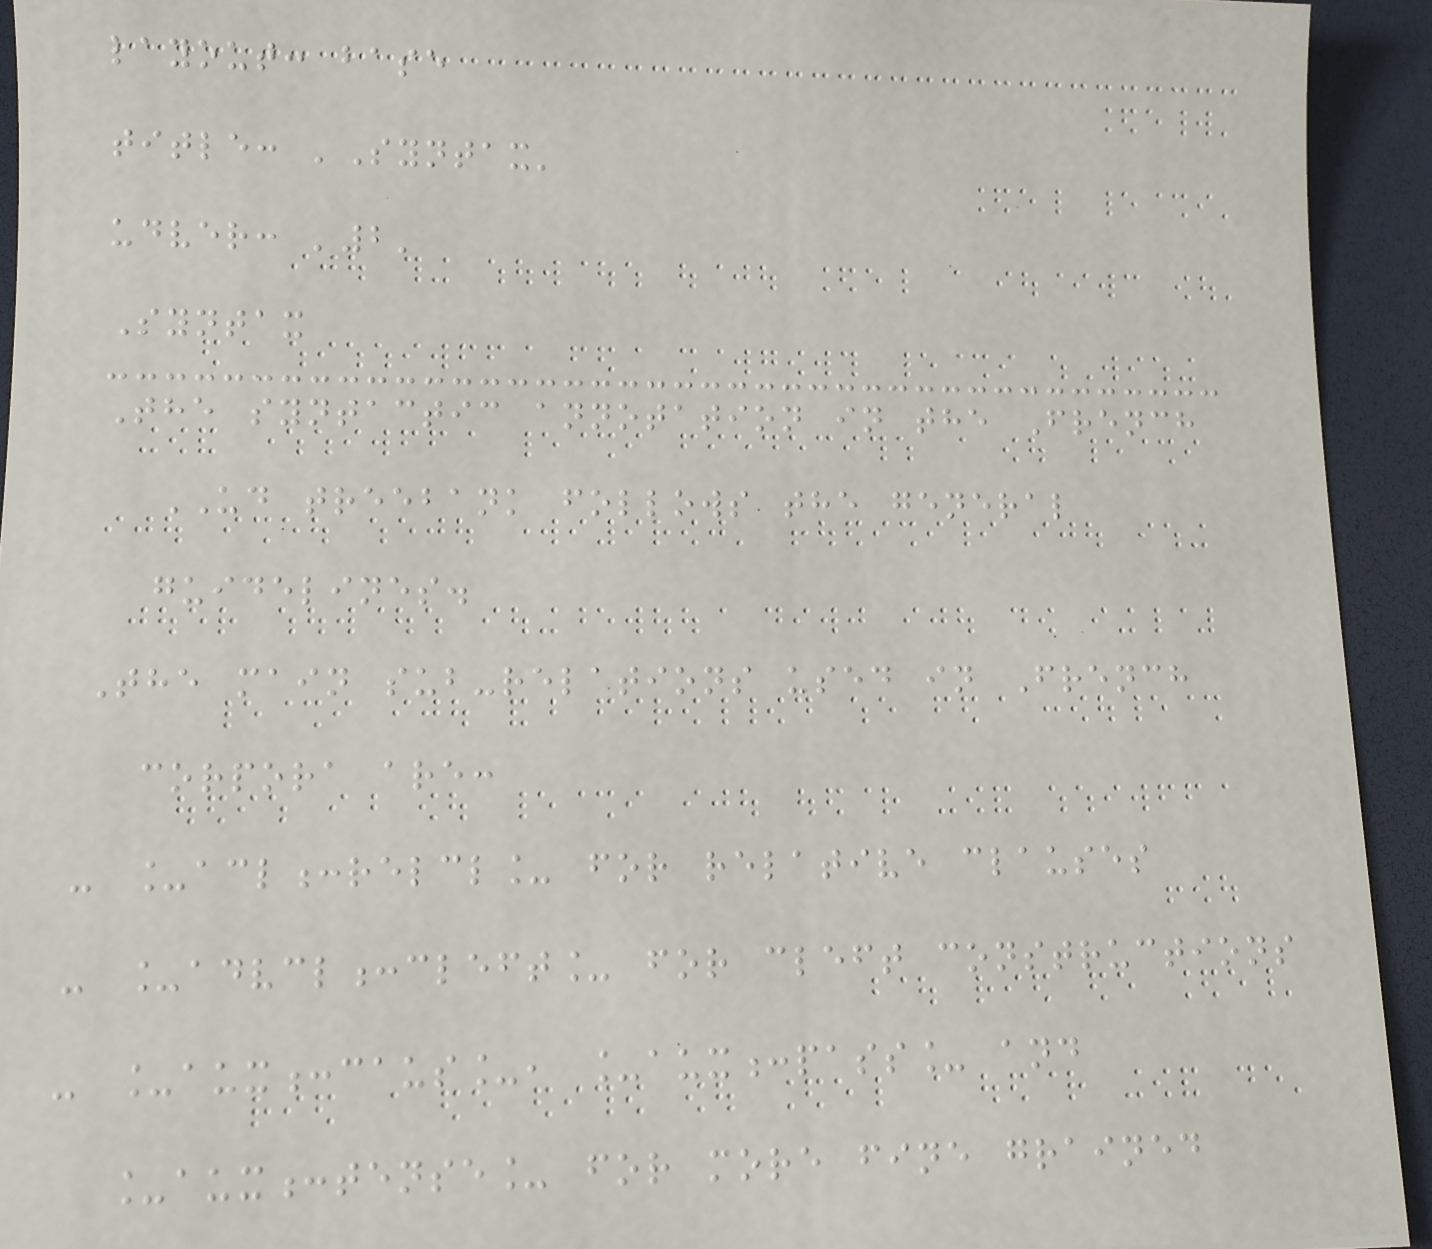layout: base
title: 'Syntax'
udver: '2'
Syntax
The syntactic annotation in the French
UD treebank follows the general
guidelines.
The main sub-relations used in French
corpora are:
- _acl:relcl_ for relative clauses
- _advcl:cleft_ for cleft constructions
- _aux:caus_, _aux:pass_ and
_aux:tense_ for more fine grained
